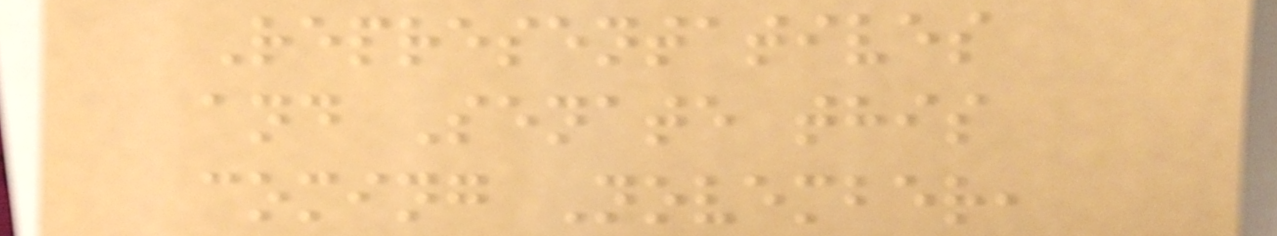Representatives
and Senate this
coming November,
